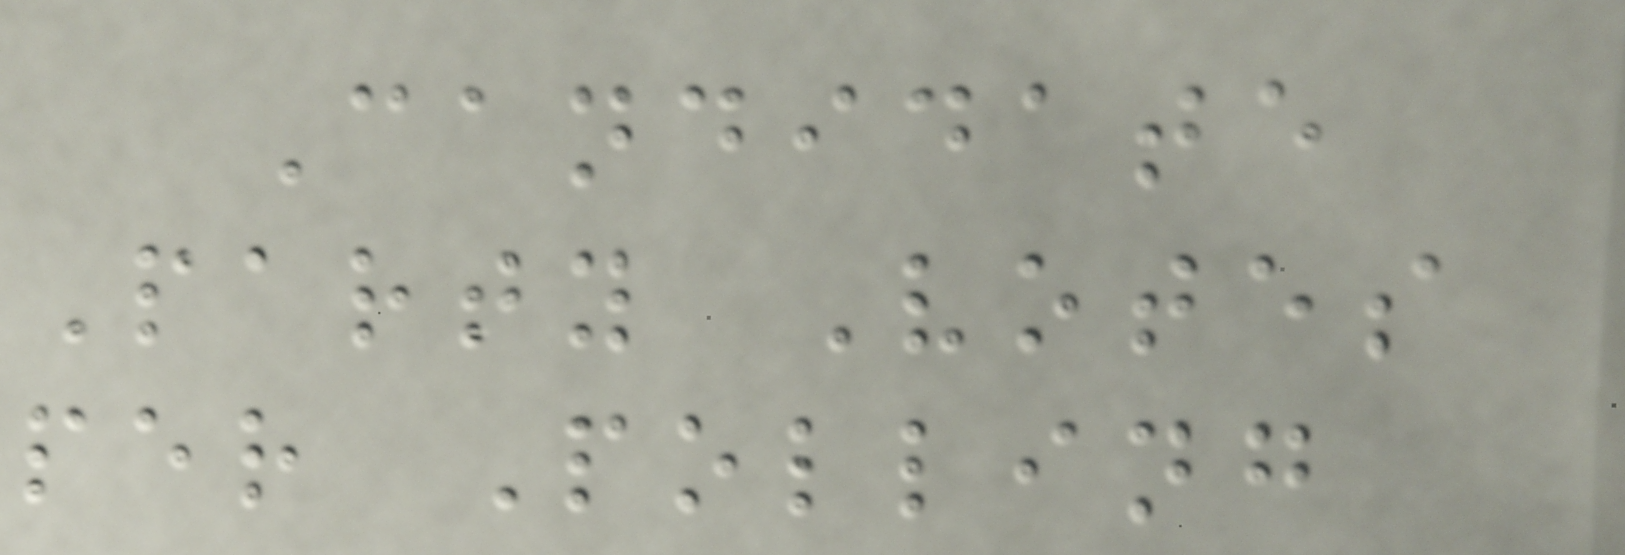Candidate
Party Votes
per Polling
